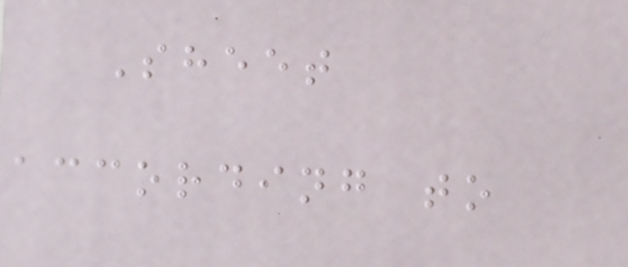Sheet
according to
